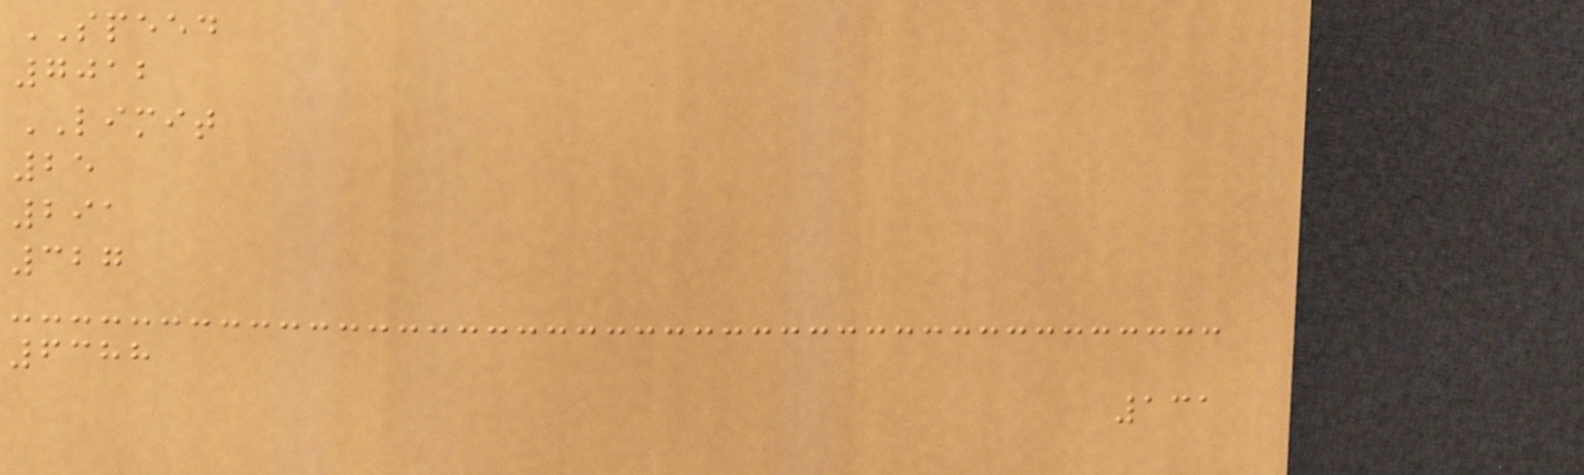SPEED
7012
LIMIT
25
291
327
6388
131
